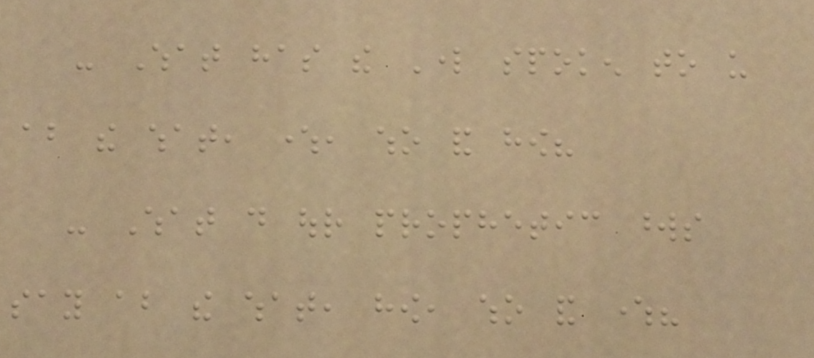- What has the Lord spoken to us
about the what, where, who and how?
- What do our prophetic words
say about the what, how, who and where?
